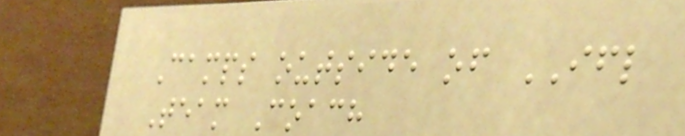Camps outside of IFL
Team Coach
